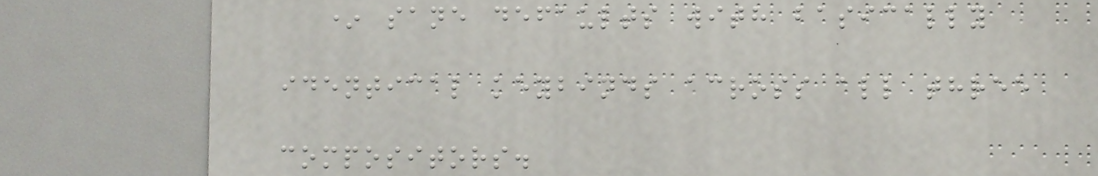* sane defaults with basically
identical keybinds across all three
compositors.
